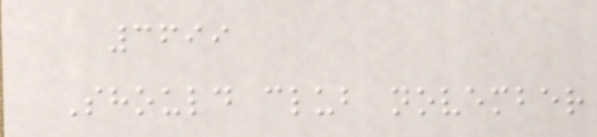3699
Should club november
